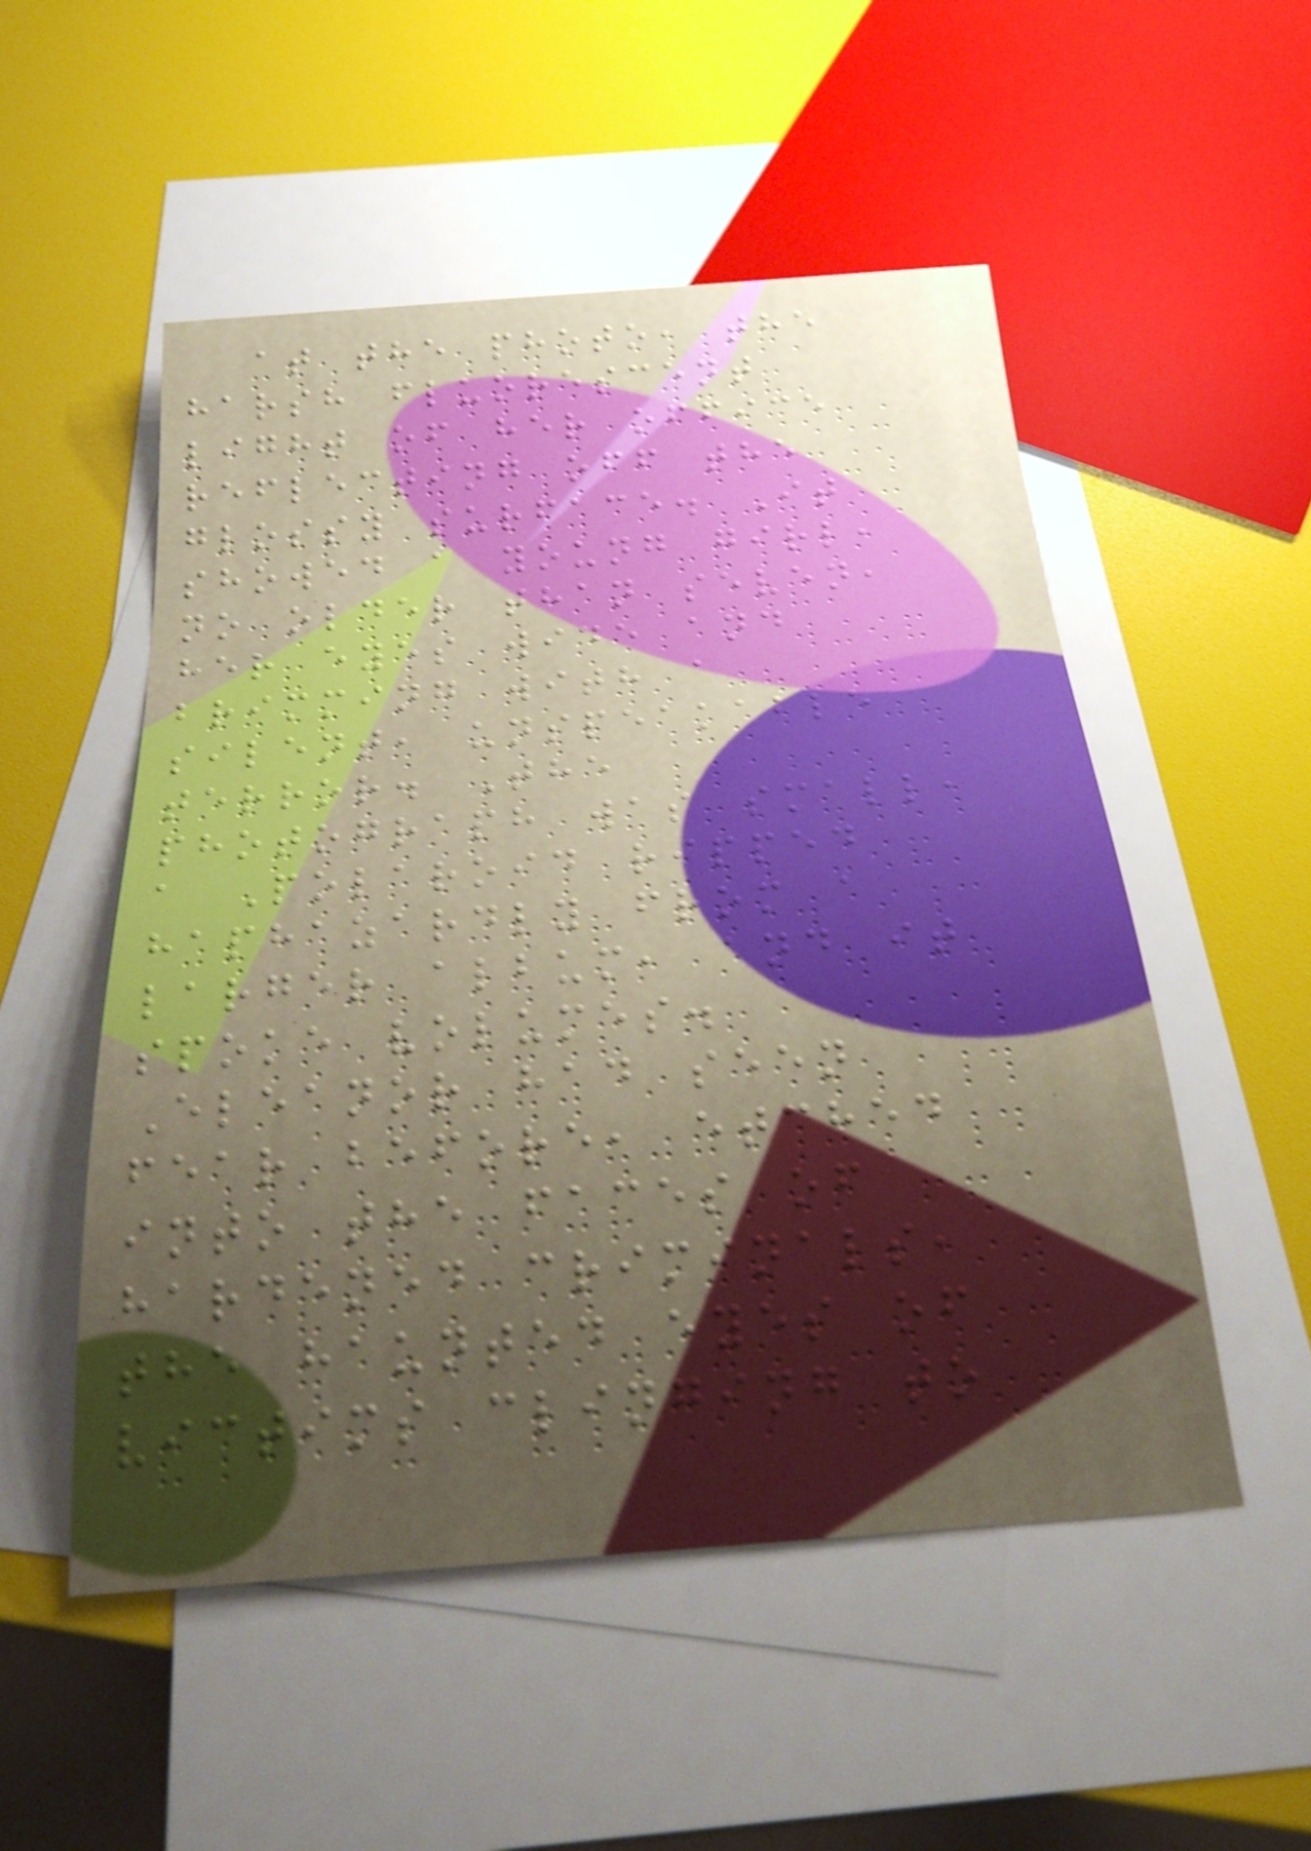at the photo, the
harsh fluorescent
light of her office
reflecting off the
glossy surface. It
showed a young girl,
no older than seven,
her eyes wide and
brimming with a
silent, unspeakable
terror. The
photograph was small,
a Polaroid ripped
haphazardly from a
larger album, and it
spoke volumes.
Eleanor had seen
fear before, etched
into the faces of
hardened criminals,
the haunted eyes of
victims clinging to
